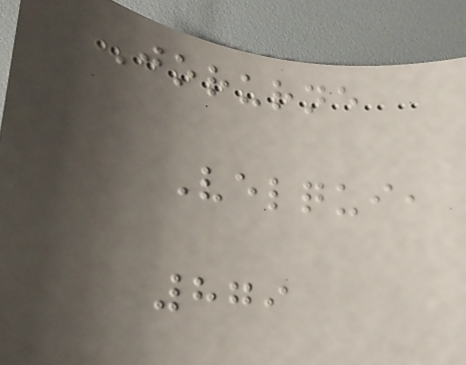Jorurne
Velqui,
879
